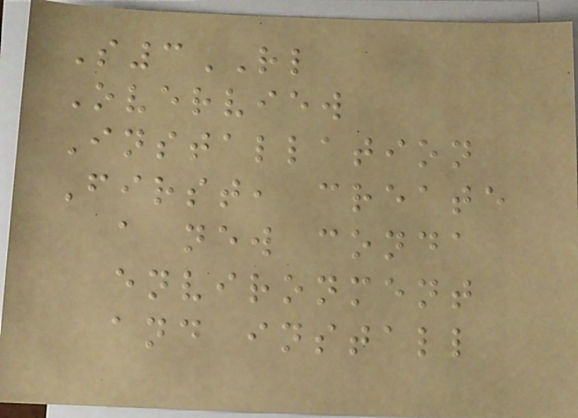S3RL
Overview
Installation
First, create
a new conda
environment
and install
